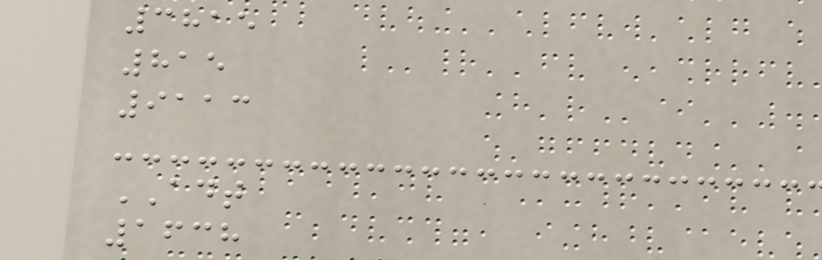3815
815
9113
ADT
1638
